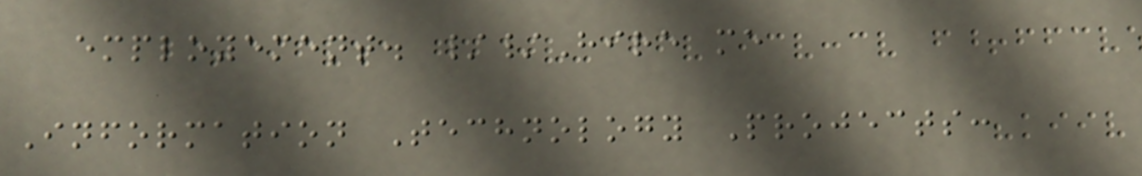employement. //Hire me
Information Technology Projects:
